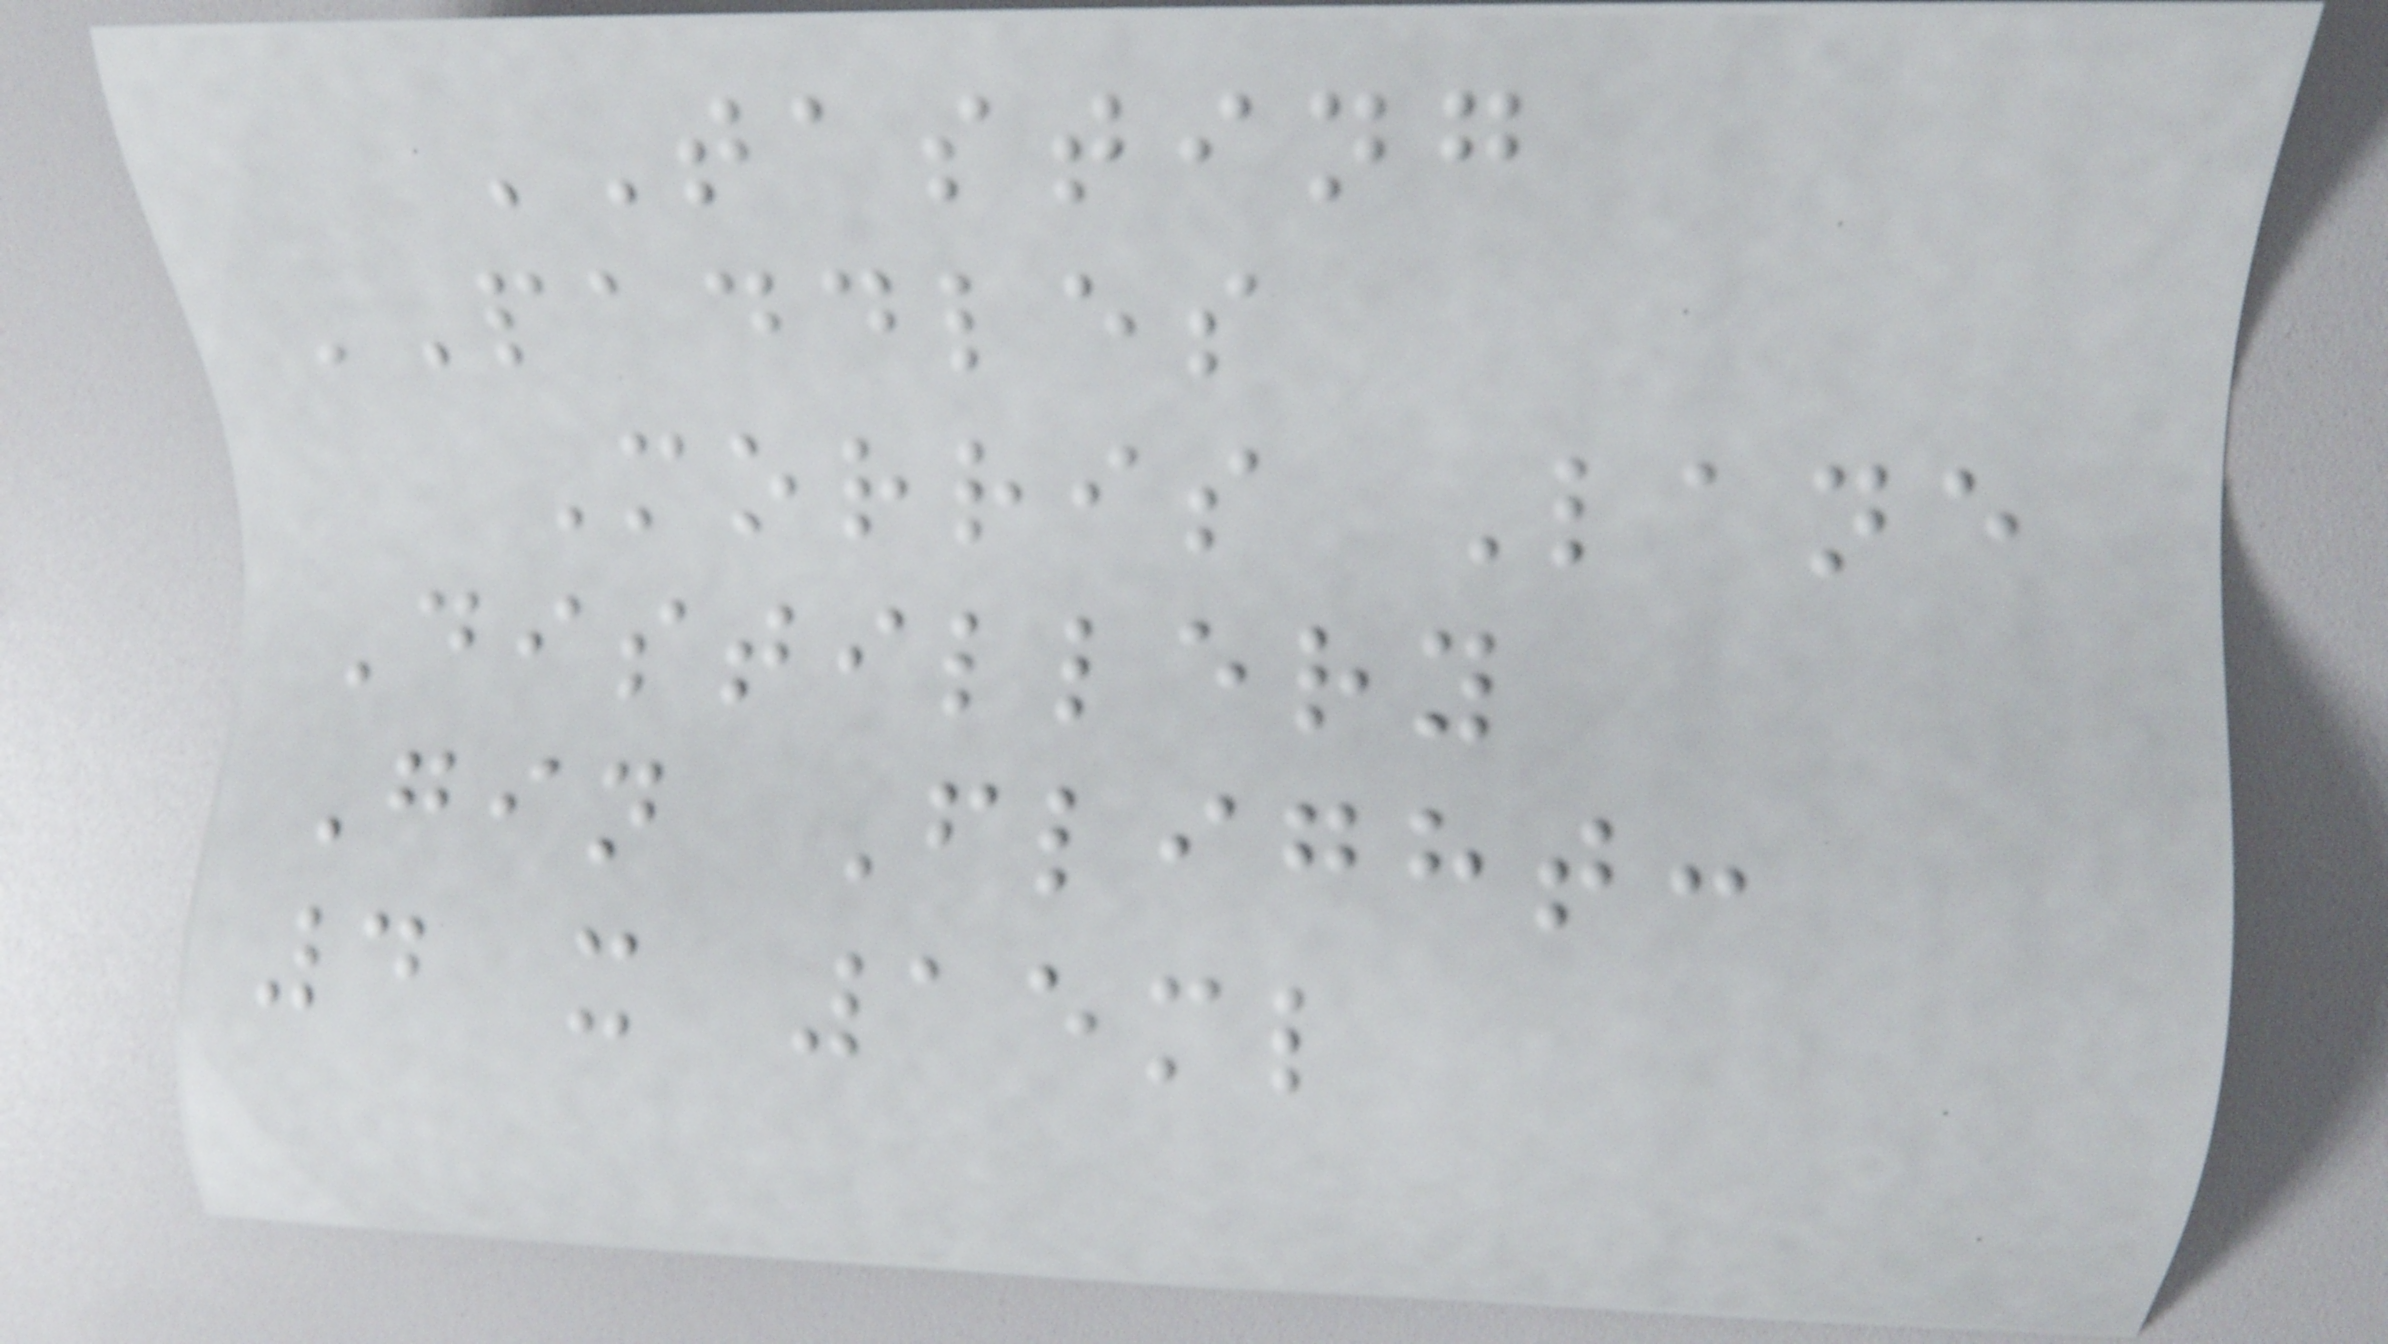TASTING
PADDLES
Morris Lane
Distillery
Gin Flight:
4 x 15ml
